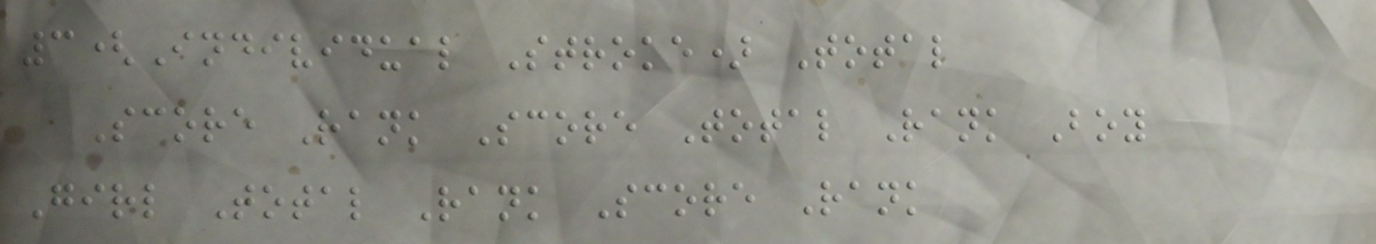3(Individual Stroke) Total
Score Rank Score Total Rank Boy
Girl Total Rank Score Rank
